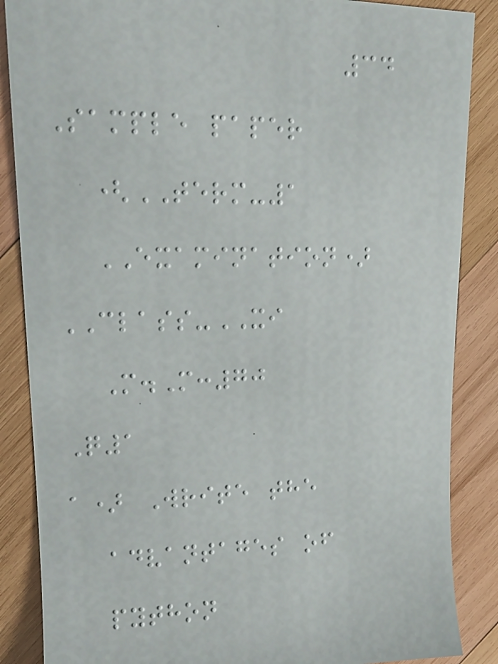34
Sample paper
(TERM-1
EXAMINATION)
CLASS-XI
M.M:70
Q1
a) Write the
advantages of
python
